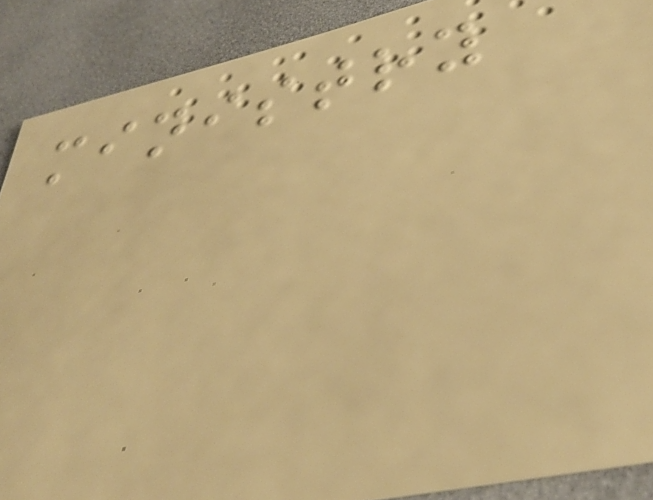ministry
